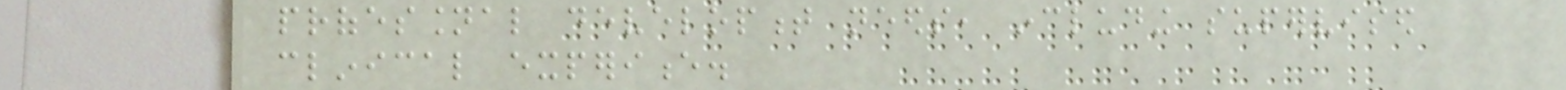professional development needs, including supervised
clinical experience.
